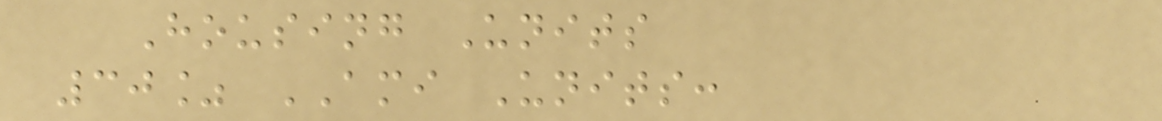Housing Units
30% AMI Units:
